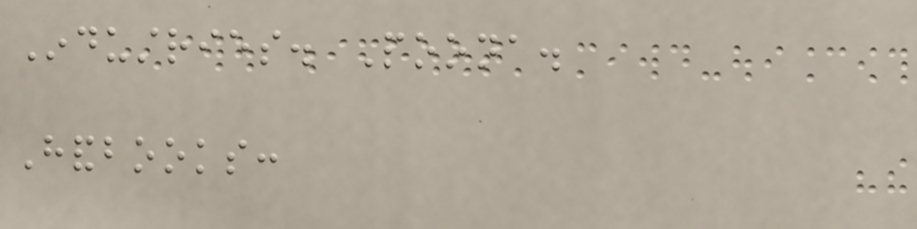Industries. Poona.
Handbooks:
